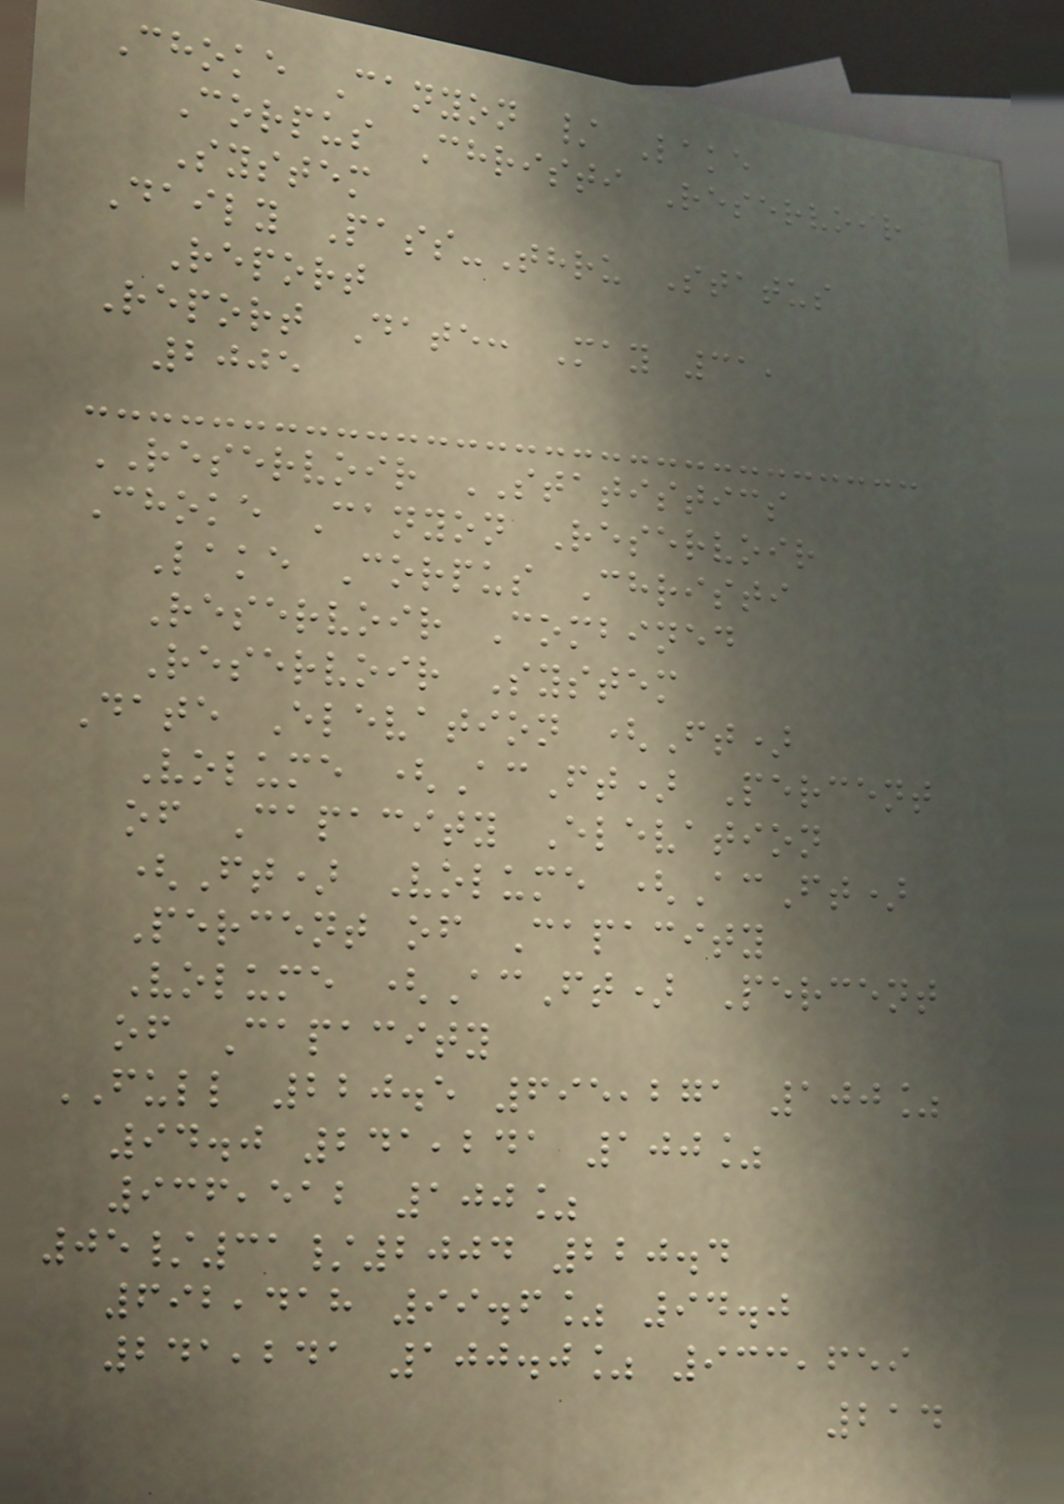Choke Canyon / Lake
Corpus Christi Reservoir
System
Daily Pass-Thru Status
Report
Report Date: May 31,
2005
RESERVOIR STATISTICS
Choke Canyon Reservoir
Lake Corpus Christi
Reservoir Combined
Reservoir System
Date Elevation (Ft)
Volume (AcFt) Percent
of Capacity Elevation
(Ft) Volume (AcFt)
Percent of Capacity
Volume (AcFt) Percent
of Capacity
FULL 220.5 695,271 100%
94.0 241,241 100%
936,512 100%
05/31/2004 220.4
692,418 99.6% 94.0
241,241 100.0% 933,659
214
